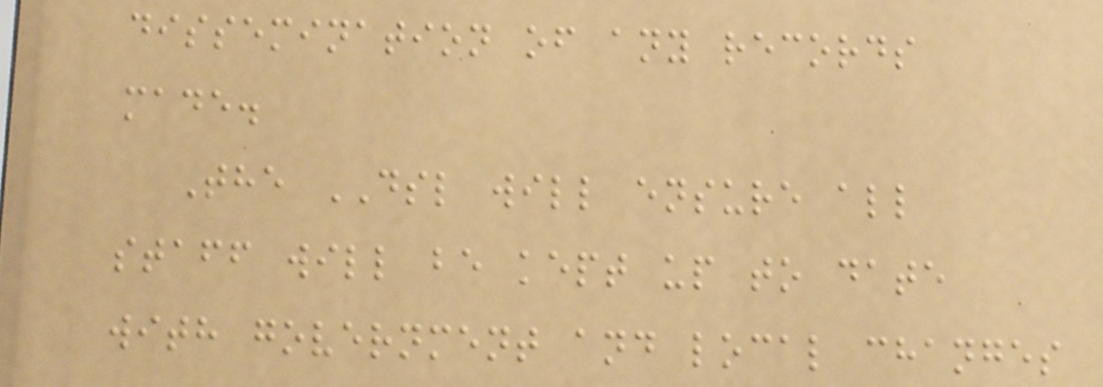dissemination of any records
made.
The DSL will ensure all
staff will be kept up to date
with government and local changes
